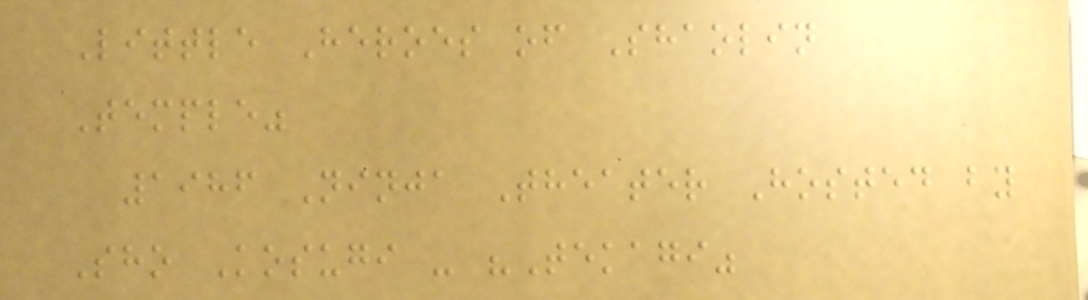Little Heroes of Shaolin
Temple"
1986 Ninja Theater Hosted by
Sho Kosugi - "Tekagi"
